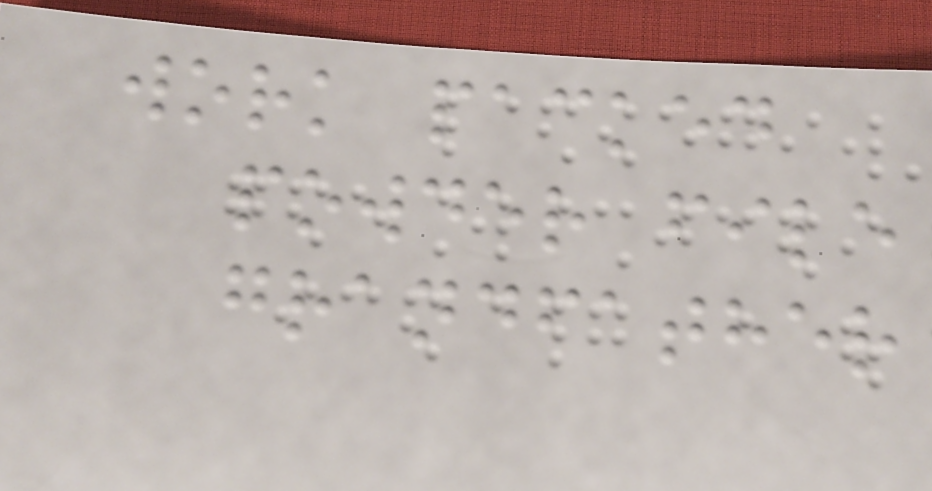work packed
powder file
grandfather
